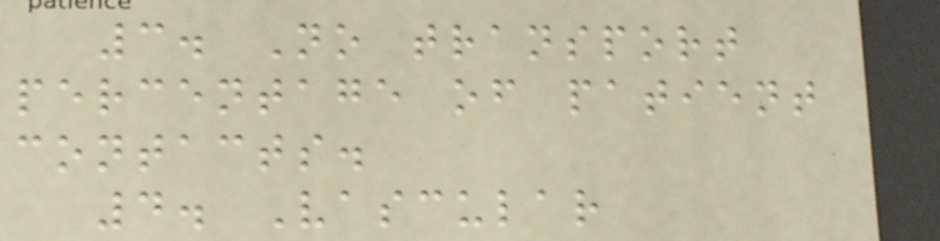3. No transport
percentage of patient
contacts.
4. Vascular
